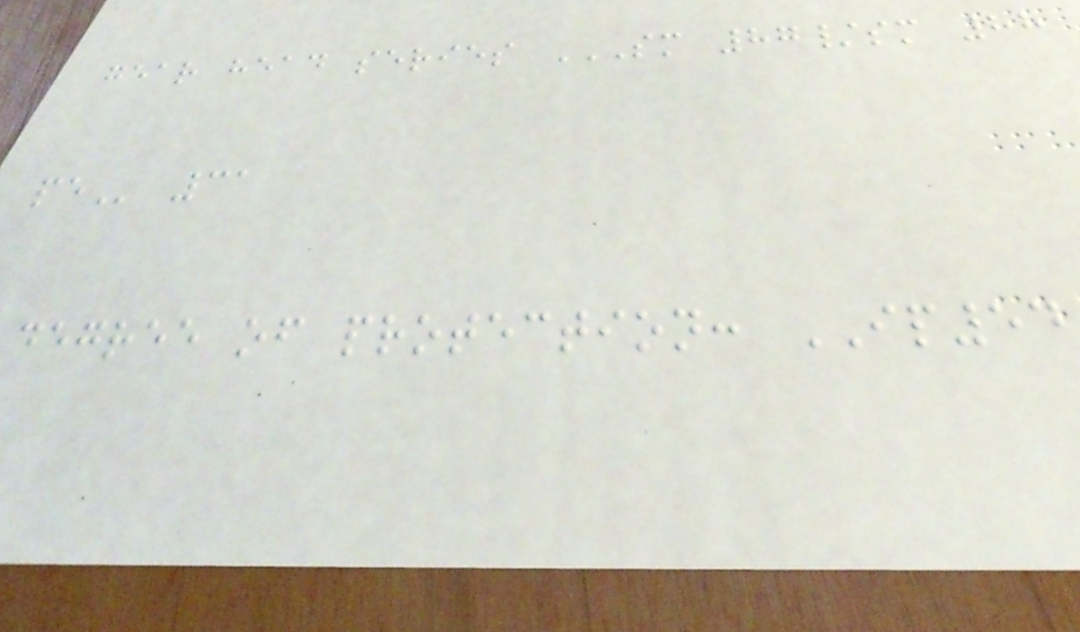gear head series SM 87/SM 88
PE 31
degree of protection: IP54
